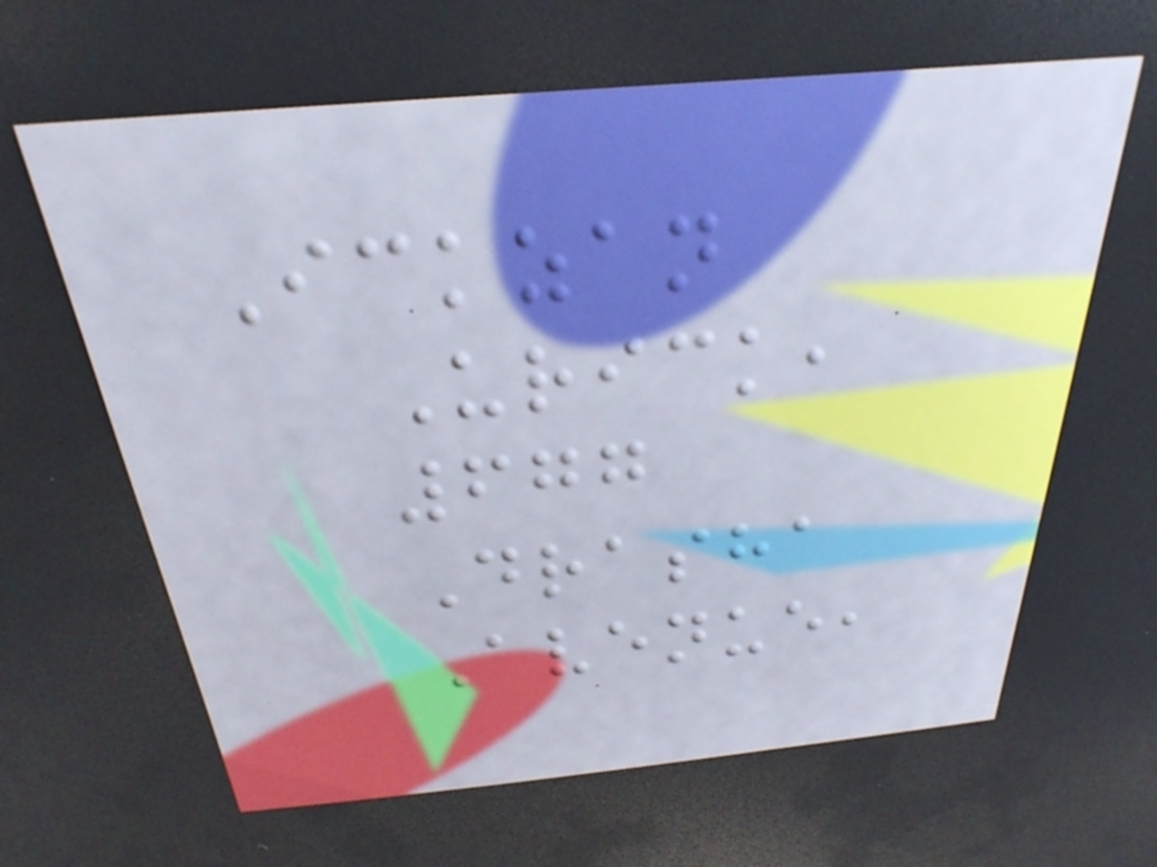Ickzan
Urick,
677
Drasha
Avenue,
